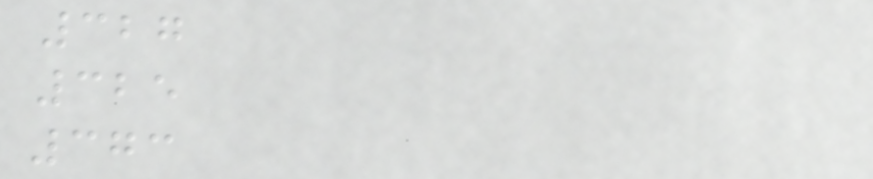327
325
373
